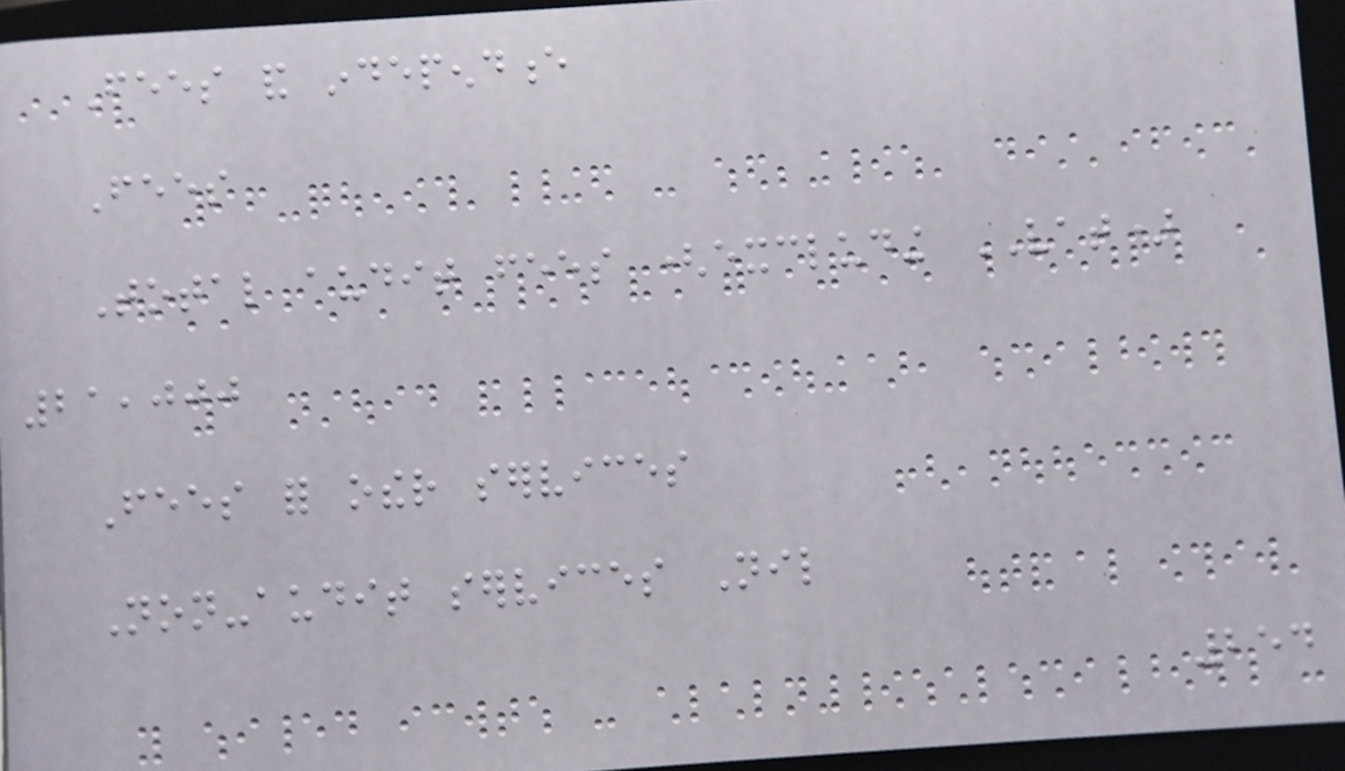Fees and independence
Fees
Total audit fees (excluding VAT)
21,000
Fees for other services
Non-audit services Nil
254
